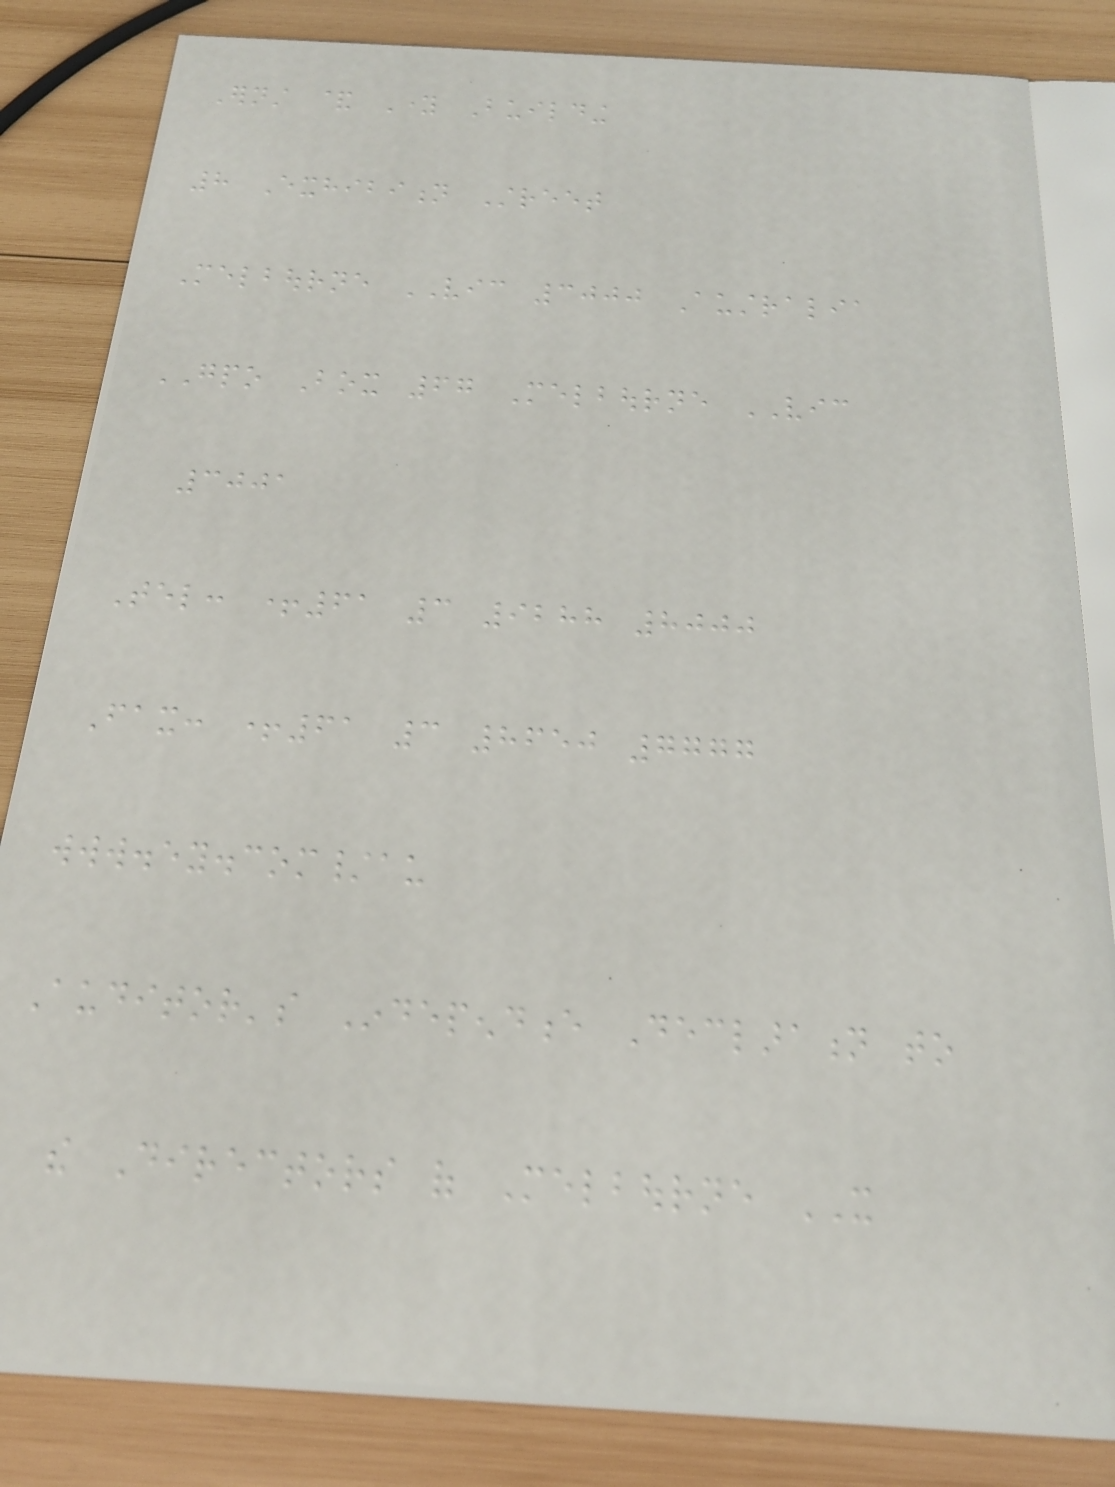Ernst & Young Building
8 Exhibition Street
Melbourne VIC 3000 Australia
GPO Box 67 Melbourne VIC
3001
Tel: +61 3 9288 8000
Fax: +61 3 8650 7777
www.ey.com/au
Auditor's Independence Declaration to
the Directors of Melbourne IT
